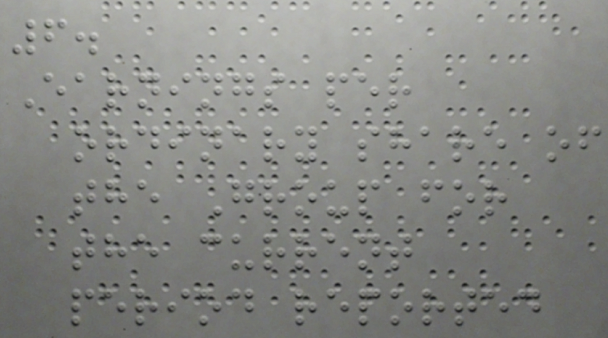6.
Earnings per
ordinary share of
the Group for
the current
period reported
